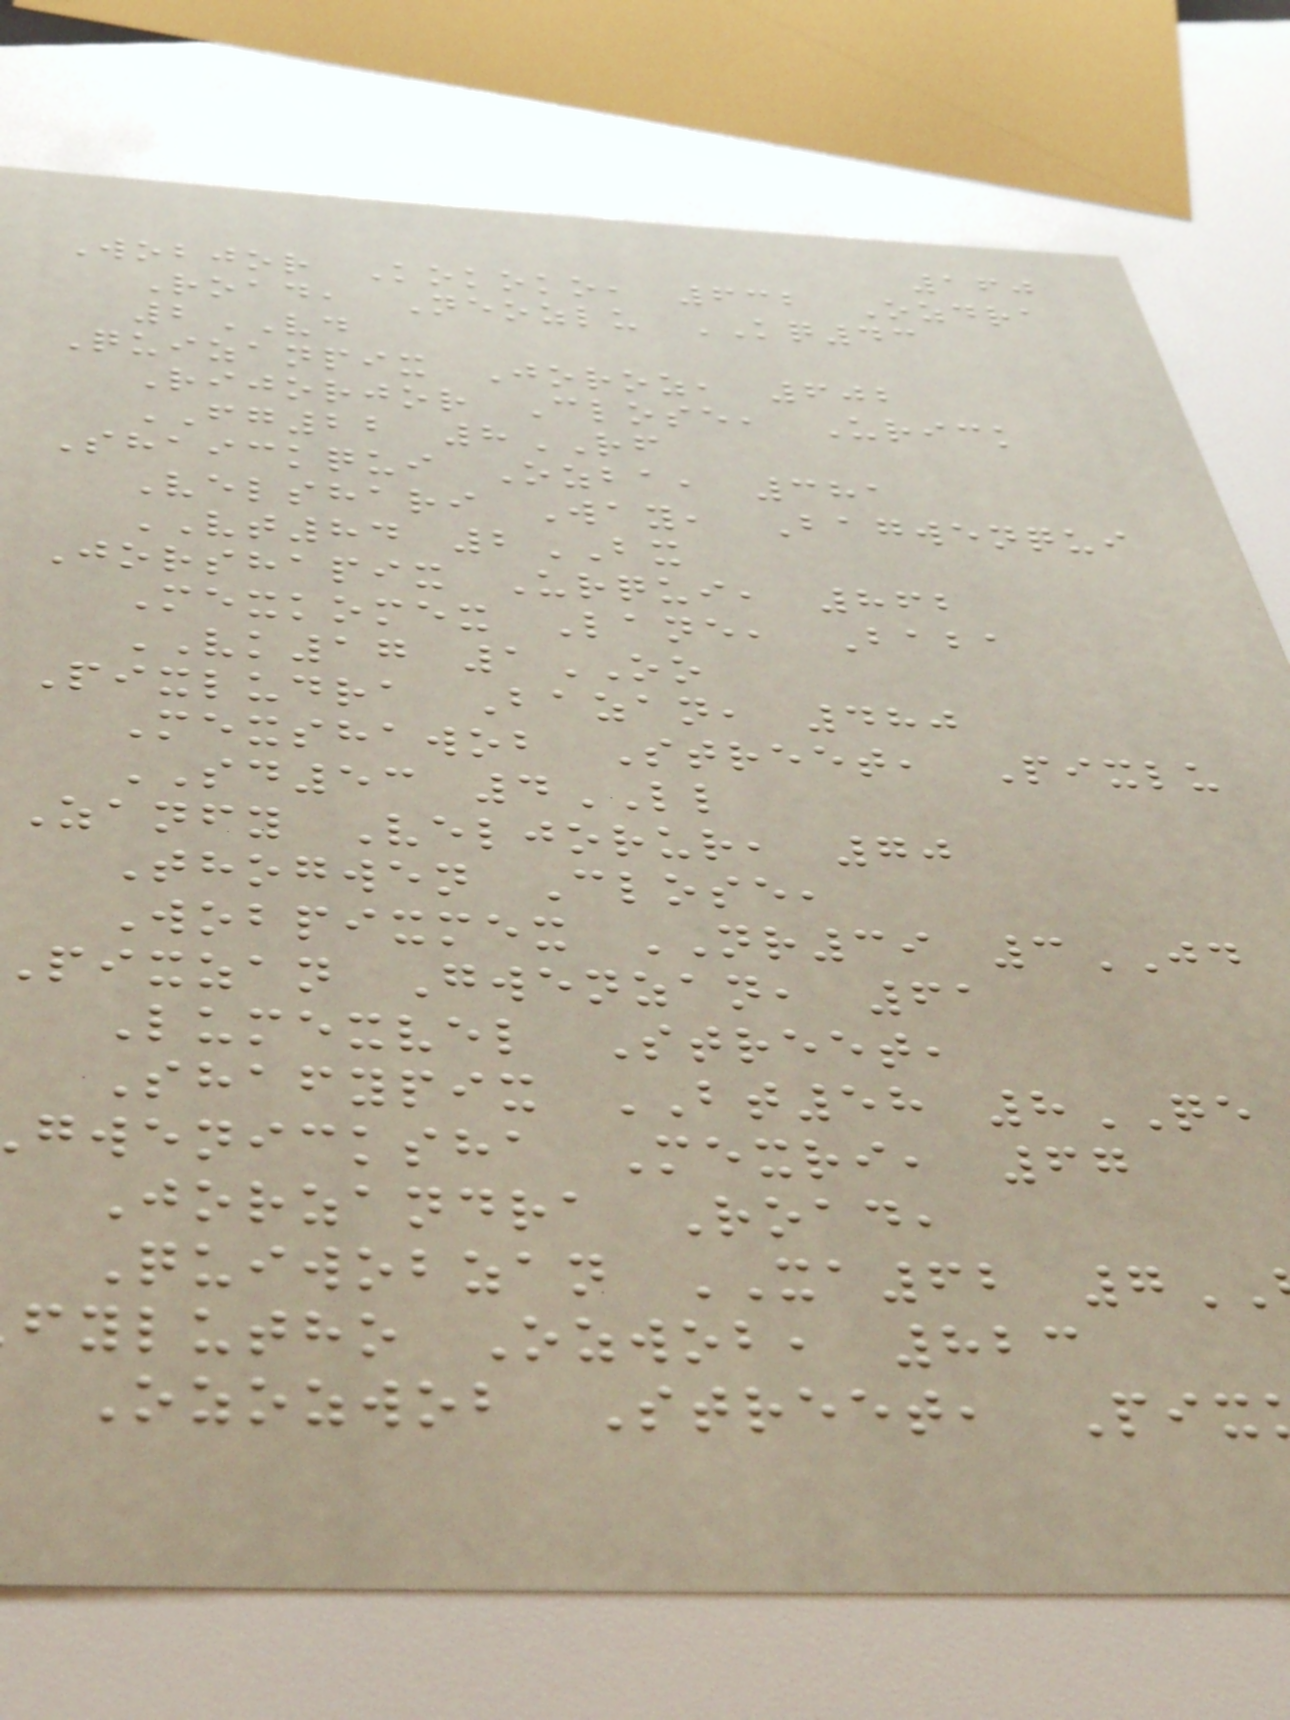160
Wobjor Kokoko, 632 Ozdra
Road, Neozlu KQ43
2VD
Quizanpix Joroz, 602
Rijorjor Close, Urick
FG22 8RF
Shaickqui Ozba, 381
Velshari Way, Bagwenqui
VT84 2BX
Jorshapix Urqui, 862
Mexkomex Lane, Baba
VK17 1OO
Pixludra Bazan, 480
Mexshawob Street, Pixlu
SD53 4LL
Zanfy Veljorur, 70
Thogwen Close,
Wobpixmex NR39 3JD
pixzan Gwenzan, 61
Lumexvel Street,
Shafypix BT58 8QE
gwenicksha Mexri, 67
Jorzandra Road,
Quiwobzan XA62 7
fylutho Ozwob, 823
Ozozwob Street, Pix
